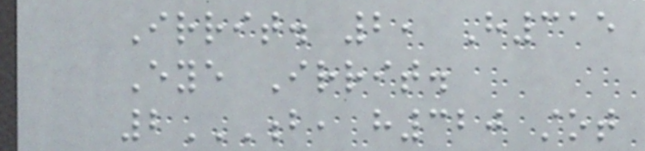Irrit. 2, H315
Eye Irrit.
2B, H320 STOT
